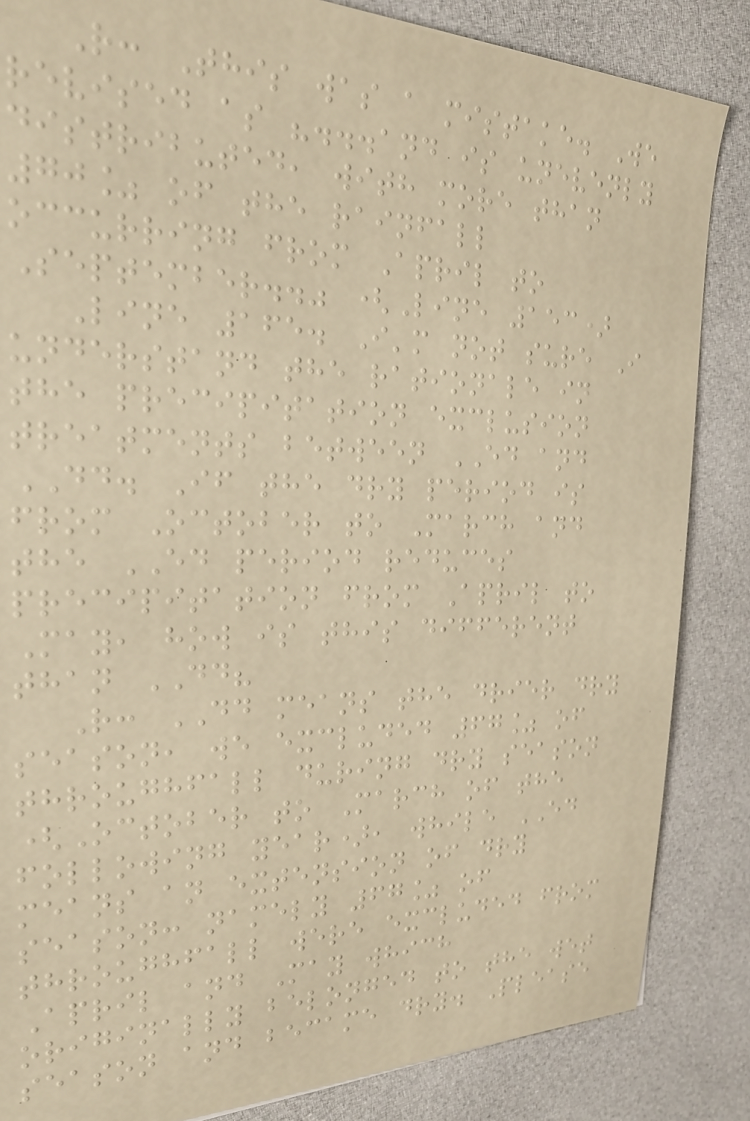R: This was a mistake. We
revised as "...and is unevenly
distributed, with more than
70% of the rainfall
occurring from April to
September.." (Line 153)
Line 165. I'm not sure I
understand the rationale in
the precipitation exclusion
treatments between ED and
DD. If the dry period is
from October to March and
the ED period reduces
precipitation from April to
May, how is this different
than DD?
R: DD means the drier dry
season, we excluded 67% of
throughfall during dry season
(October to March of the
following year), while ED
means an extension of dry
season: namely 67% of
throughfall were excluded from
April and May which
originally belonged to the wet
season and became dry. Please
